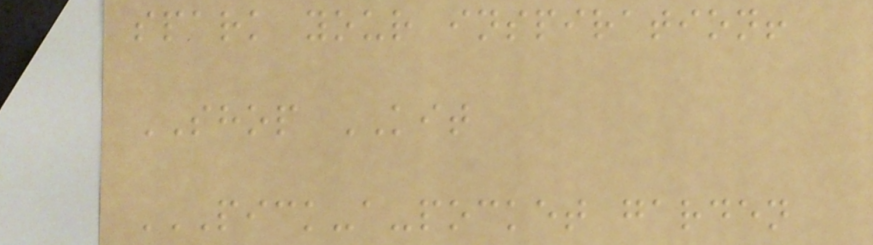spark your inspiration!
SHOP KIT
PICK-A-POCKET GARDEN
